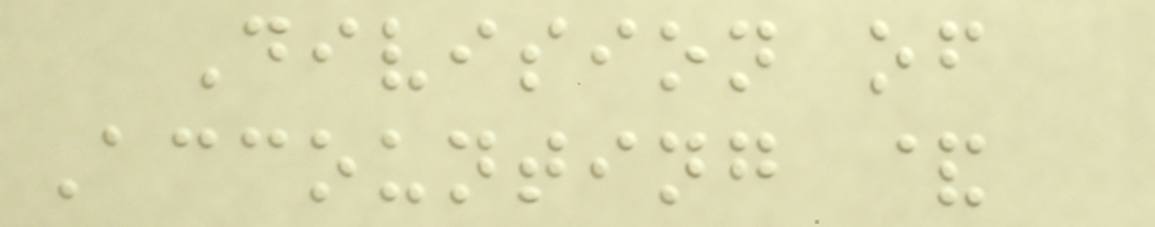Division of
Accounting &
